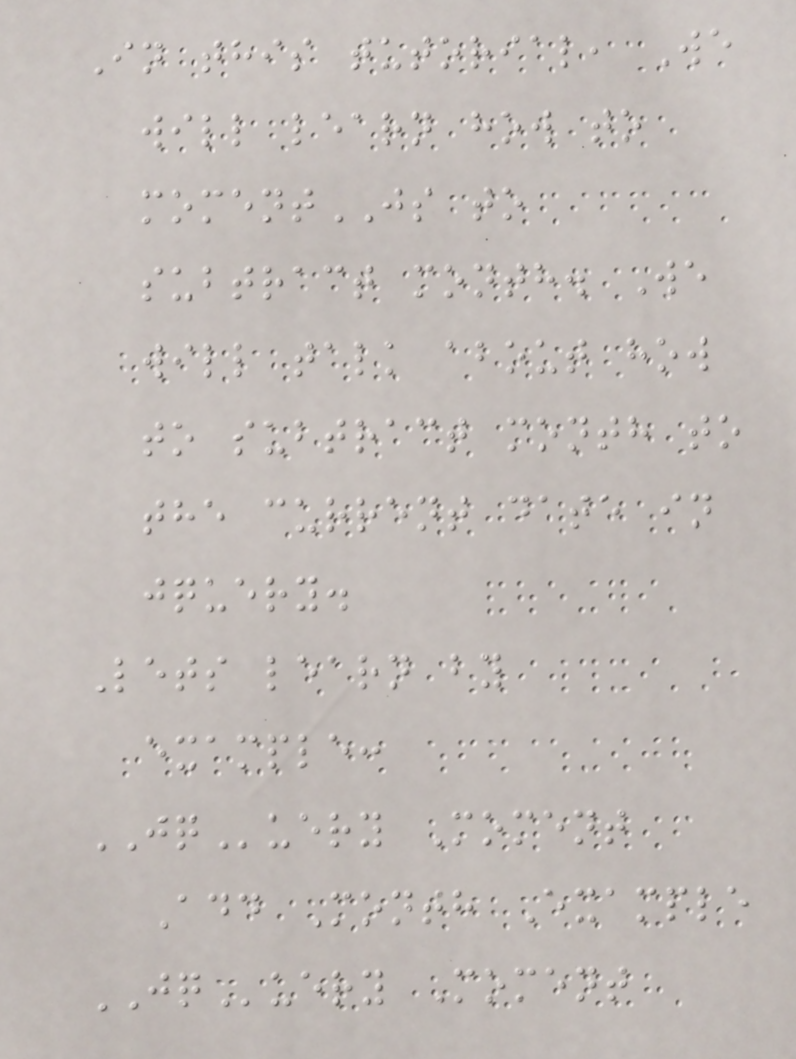In this tutorial, We
will learn how to
momentJS to
subtract month. We
will talk about how
to subtract month to
the current date in
jquery.
Lets learn by
example:
JQuery Moment
Add Month Example
JQuery Moment
